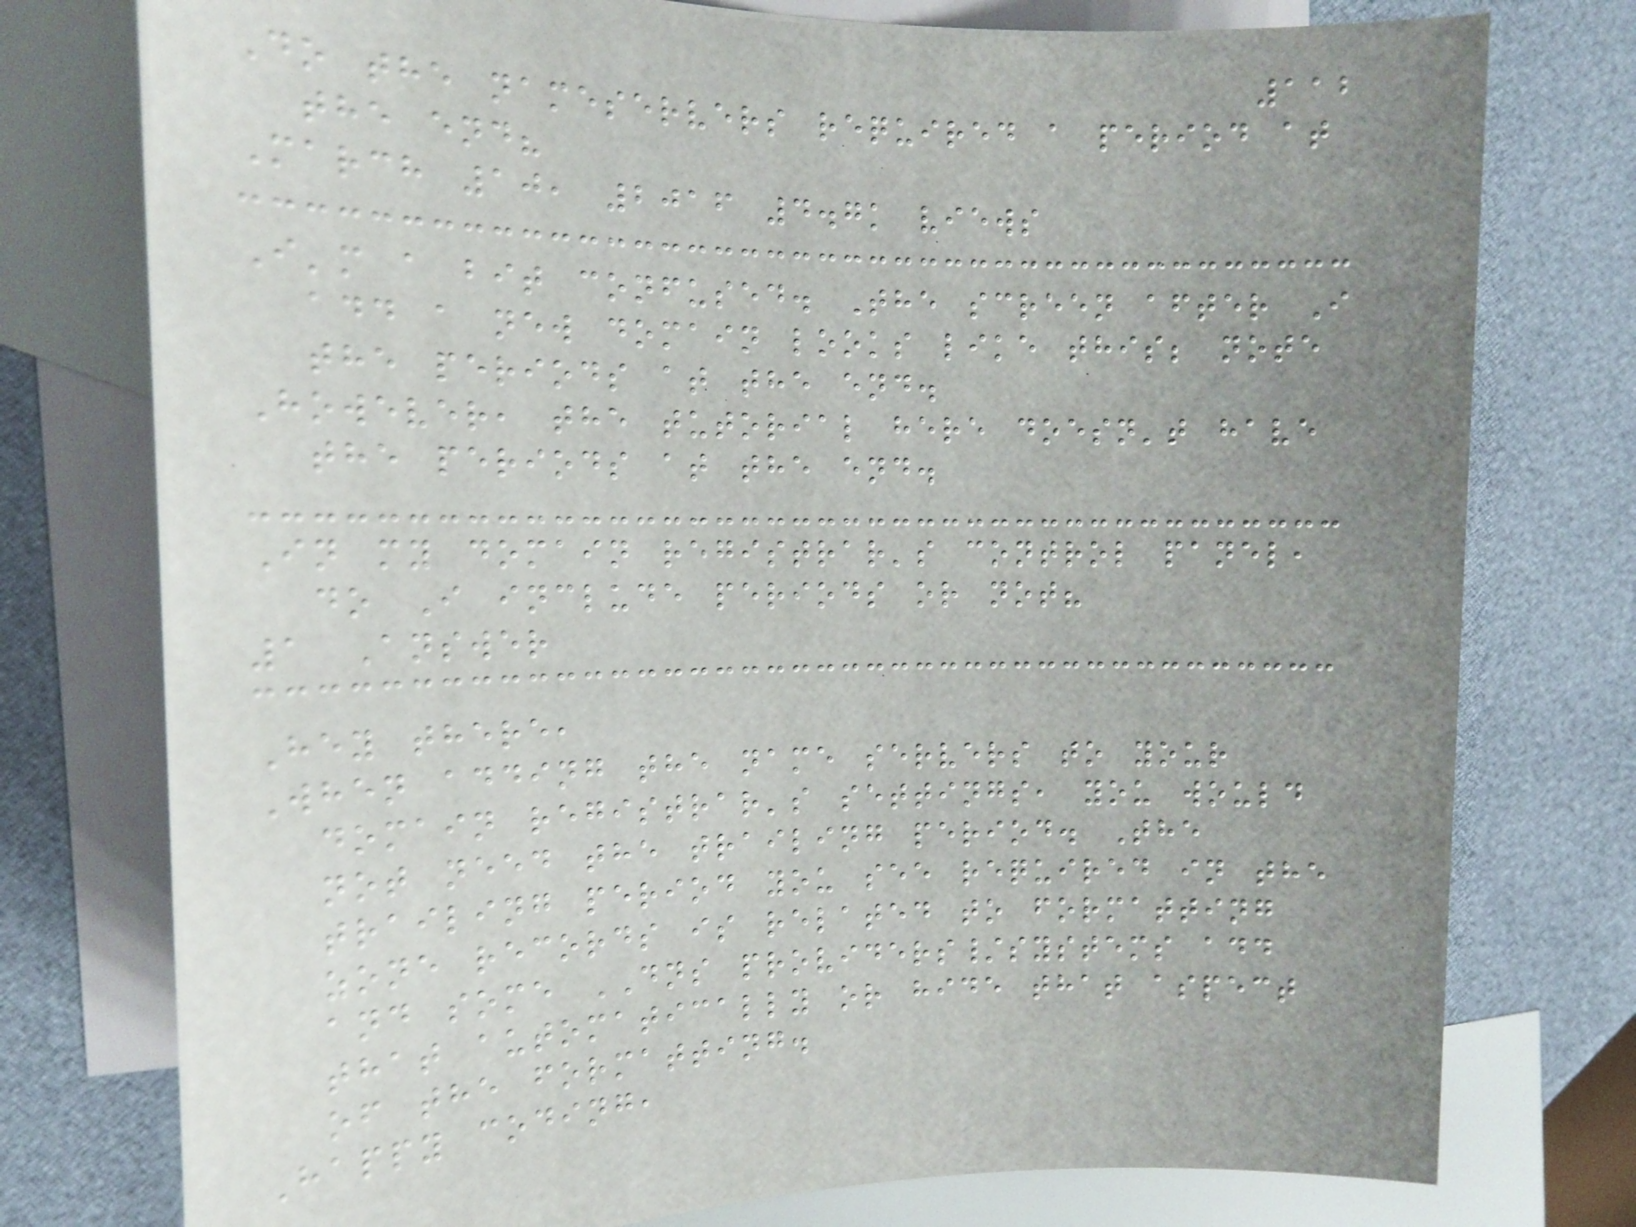112
Do the nameservers required a period at
the end?
March 10, 2016 4.7k views
I'm a bit confused. The screen after I
add a new domain looks like this; note
the periods at the end.
However, the tutorial here doesn't have
the periods at the end.
In my domain registrar's control panel,
do I include periods or not?
1 Answer
Hey there,
When adding the name servers to your
domain registrar's settings, you would
not need the trailing period. The
trailing period you see required in the
zone records is related to formatting
and some DNS providers/systems add
that automatically or hide that aspect
of the formatting.
Happy coding,
